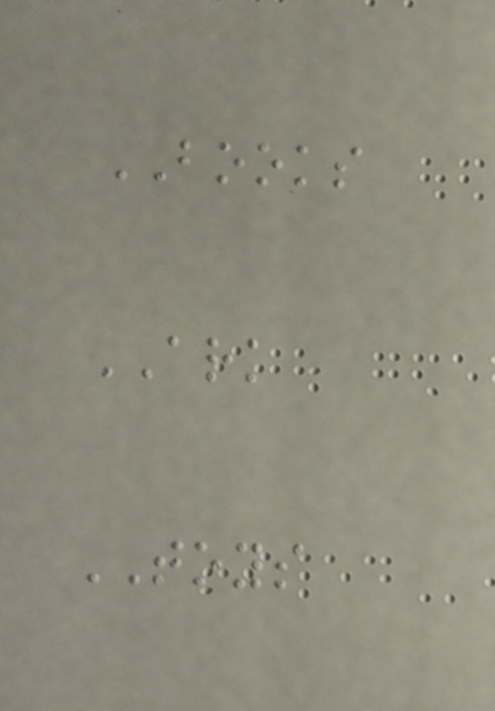BOOKS
ARK
TOYS
